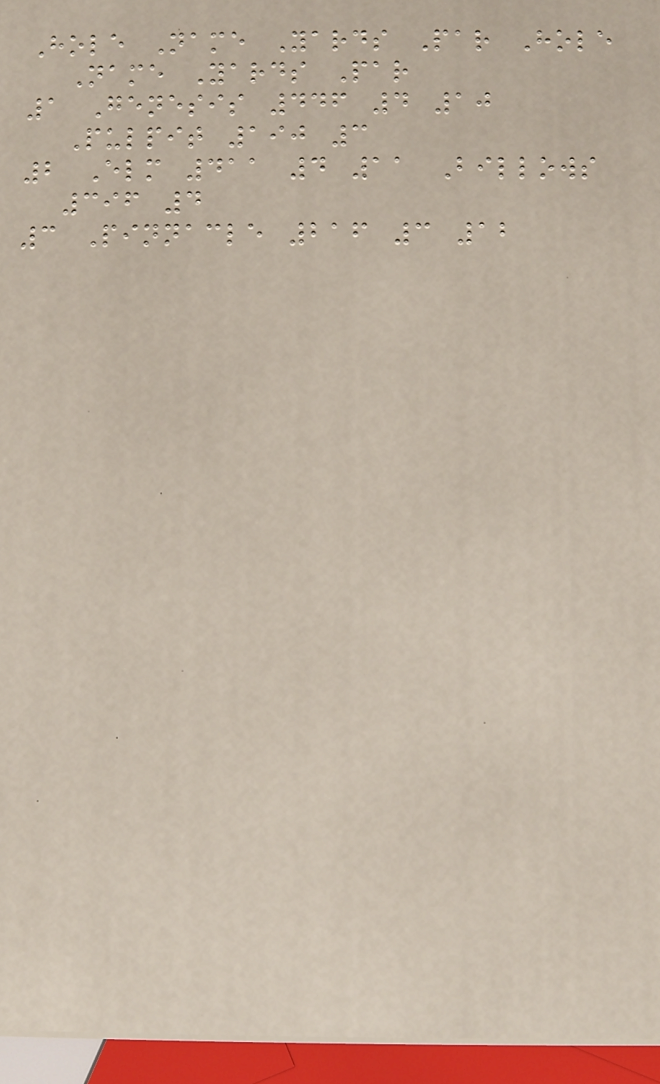Hole Name Yards Par Hole
Name Yards Par
1 Genesis 446 4 10
Pulpit 190 3
2 Elm 411 4 11 Billows
396 4
3 Pinnacle 216 3 12
